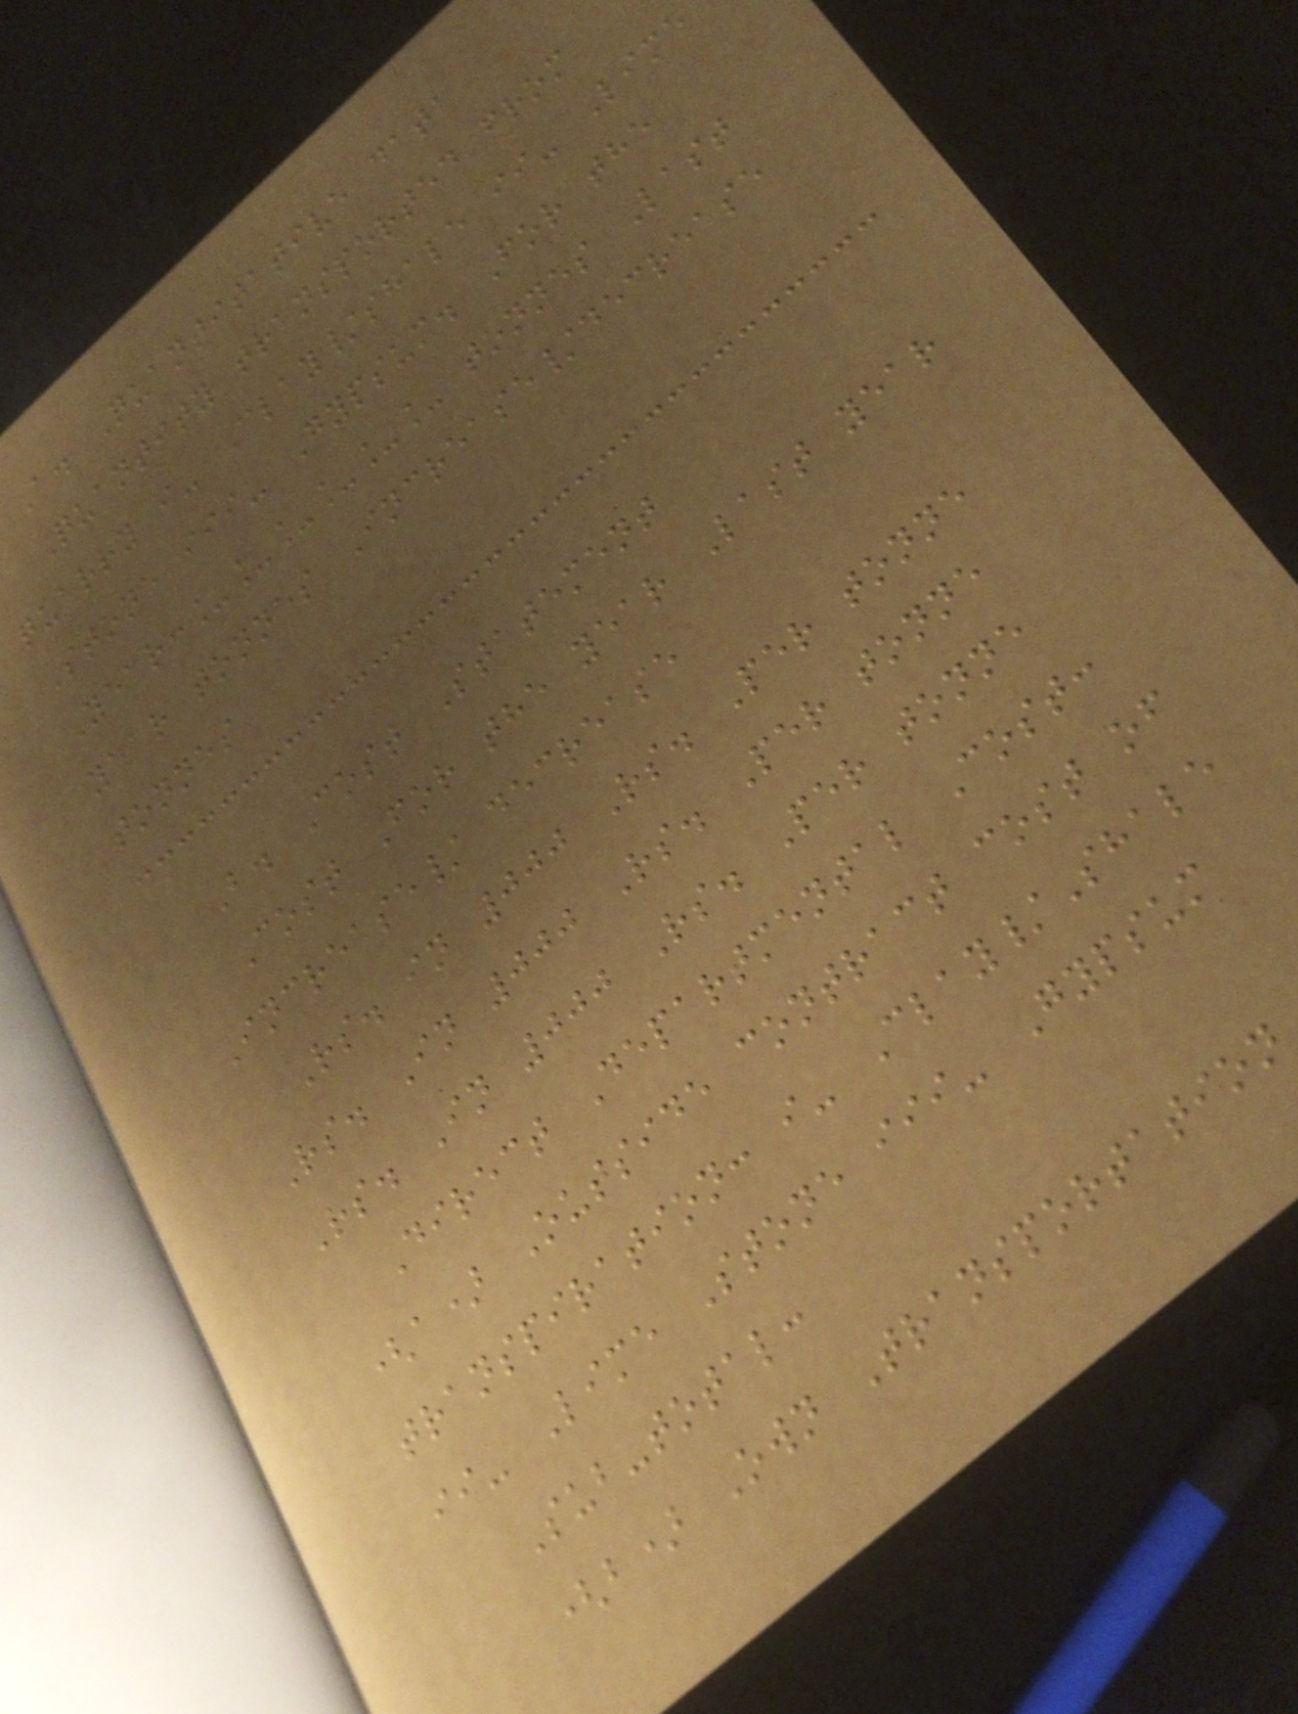A. Quantitative data
Quantity transported from
quarry i- Clay/shale ii- Lime
Stone iii- Gypsum. For the
Year:______ tonnes Last
year tonnes Increase/decrease
tonnes
B. Cost Statement
Cost For the year Last year
Increase/ decrease
Rs. in 000 Rs. Per tonne
Rs. In 000 Rs. Per tonne
Rs. In 000 Rs. Per tonne
Direct Departmental Cost:
(a) Outside contract cost of
transpiration: i- Clay/Shale
ii- Lime Stone iii- Gypsum
Sub-total:
(b) Own Transportation
